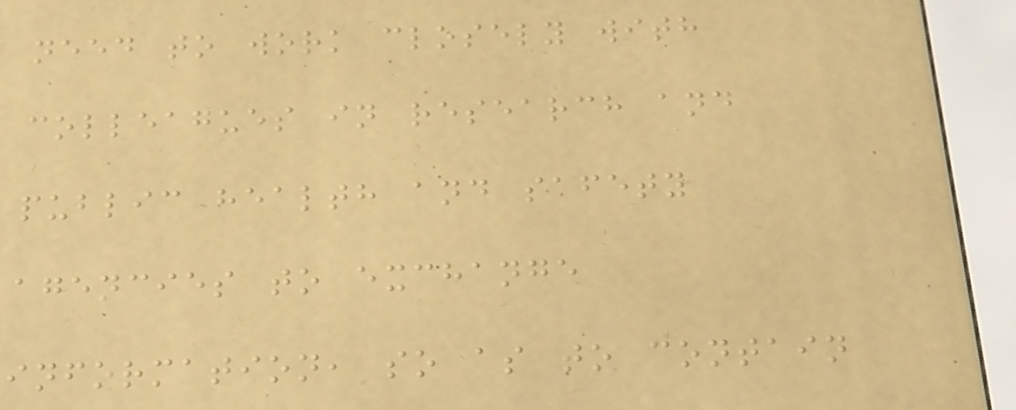need to work closely with
colleagues in research and
public health and safety
agencies to exchange
information, so as to contain
